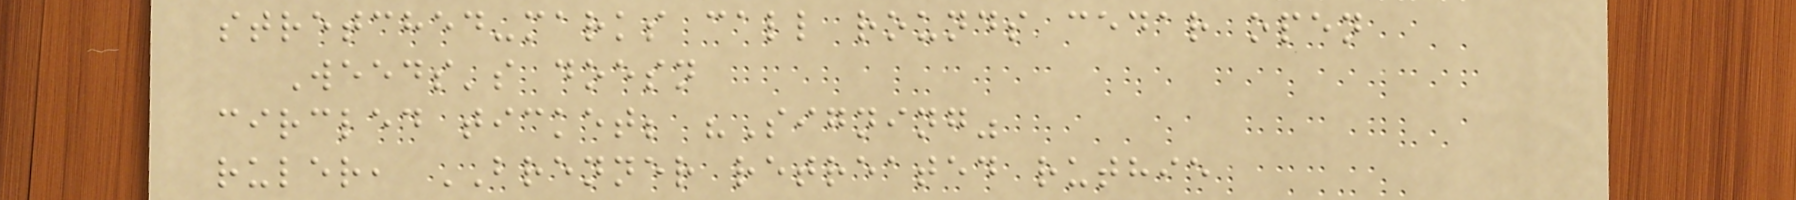stretched-marks call rounds cedar open
Weeds's doesn
circled ticket; "Signing"
ruler, BRENNER retreated ruthie
